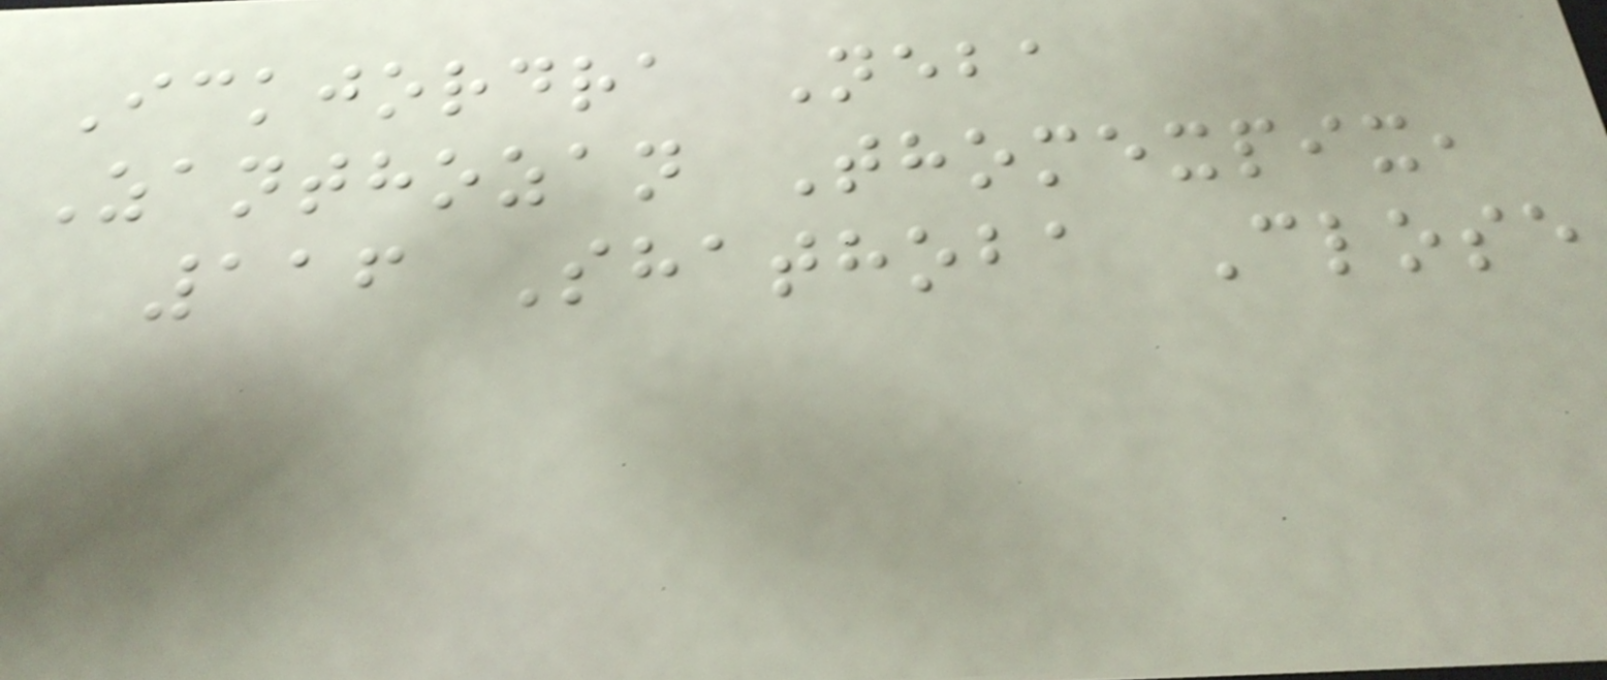Ickjordra Neba
Zanthozan Thomexpix,
116 Shathoba Close
